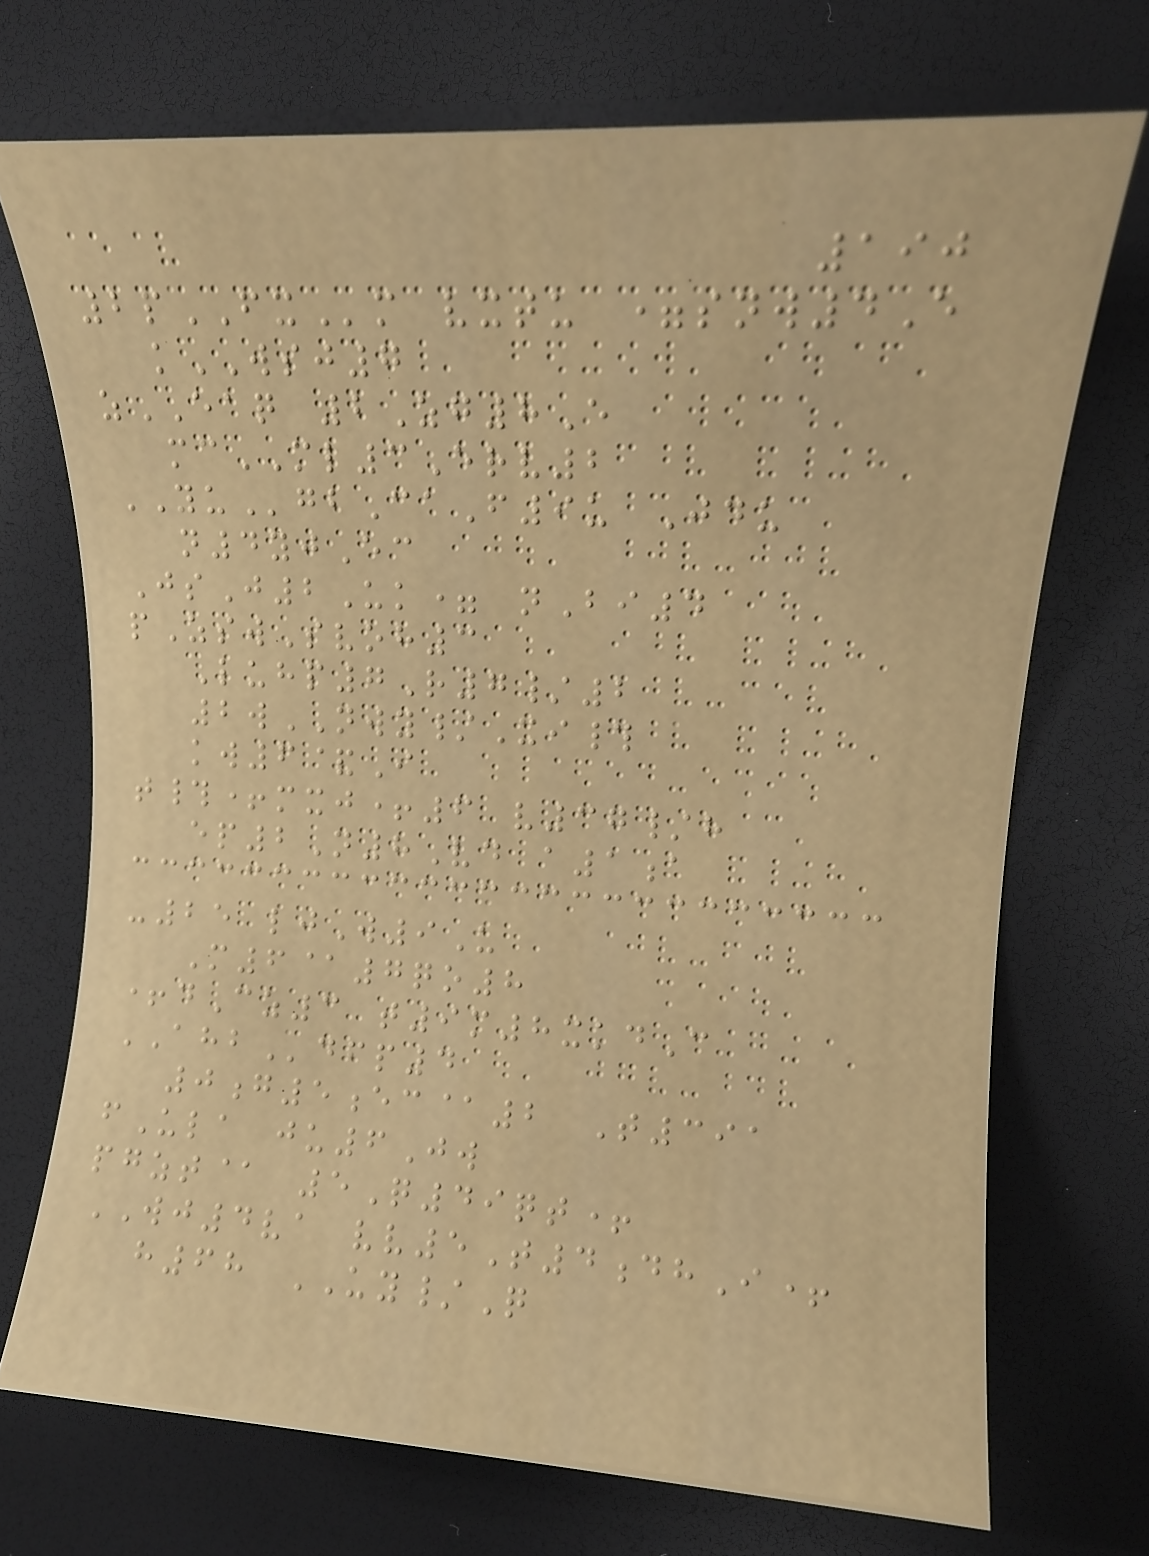190
2pFXm vxtu =snw4E
kWSJ7
zEAQ 2Zg8E
mcML3Erv2
YUgbCaF9u Jdu
n4yjEc
JsJ2Uk= nBi4
pZswSvoh3
Luhp7R7/2
2wNWY/Xi#
kw6&I
t#+mxj+6 v37/h
ep2N8Vd a1a
-25 ljW9U
M6@7qo8
+dCz3 t9m8xkdC
AHBdfp4
0g5ec@2 T391
fUla ju6Jw
pgzt@ 5Q49qt+
WJ4va vv5T4dhI+
h68 UY/Q
